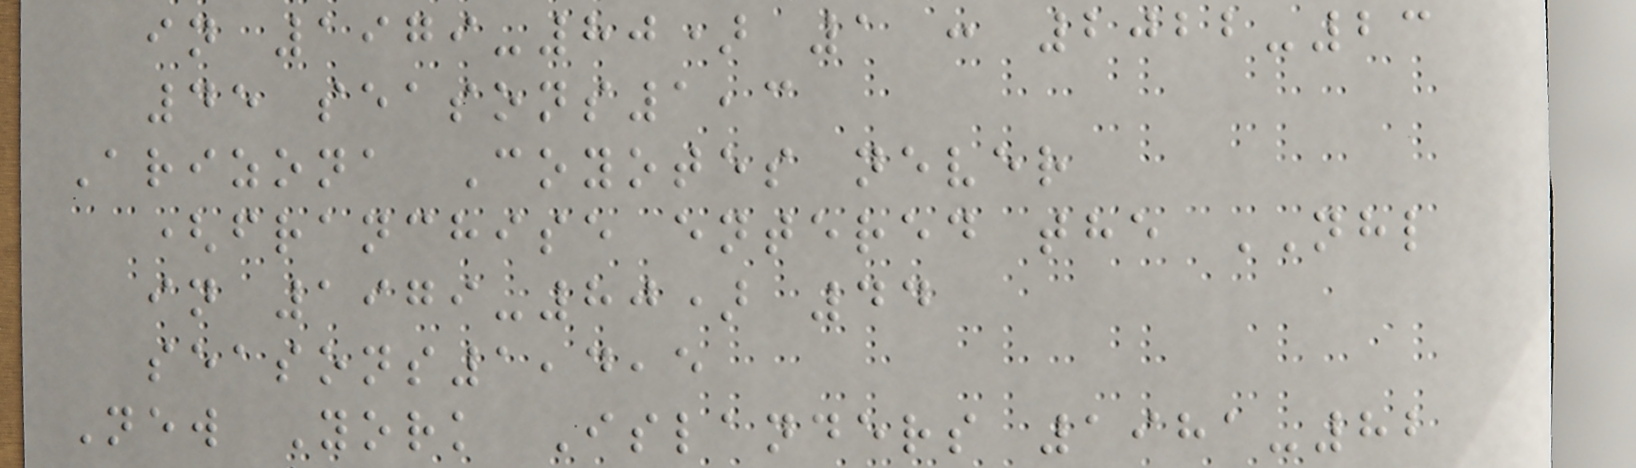in 1979-80) 1 : 2022-23
45 seasons1,3
Arizona Coyotes never
(franchise entered the NHL
in 1979-80) 44
seasons1,4,5
New York Islanders 1981-82
